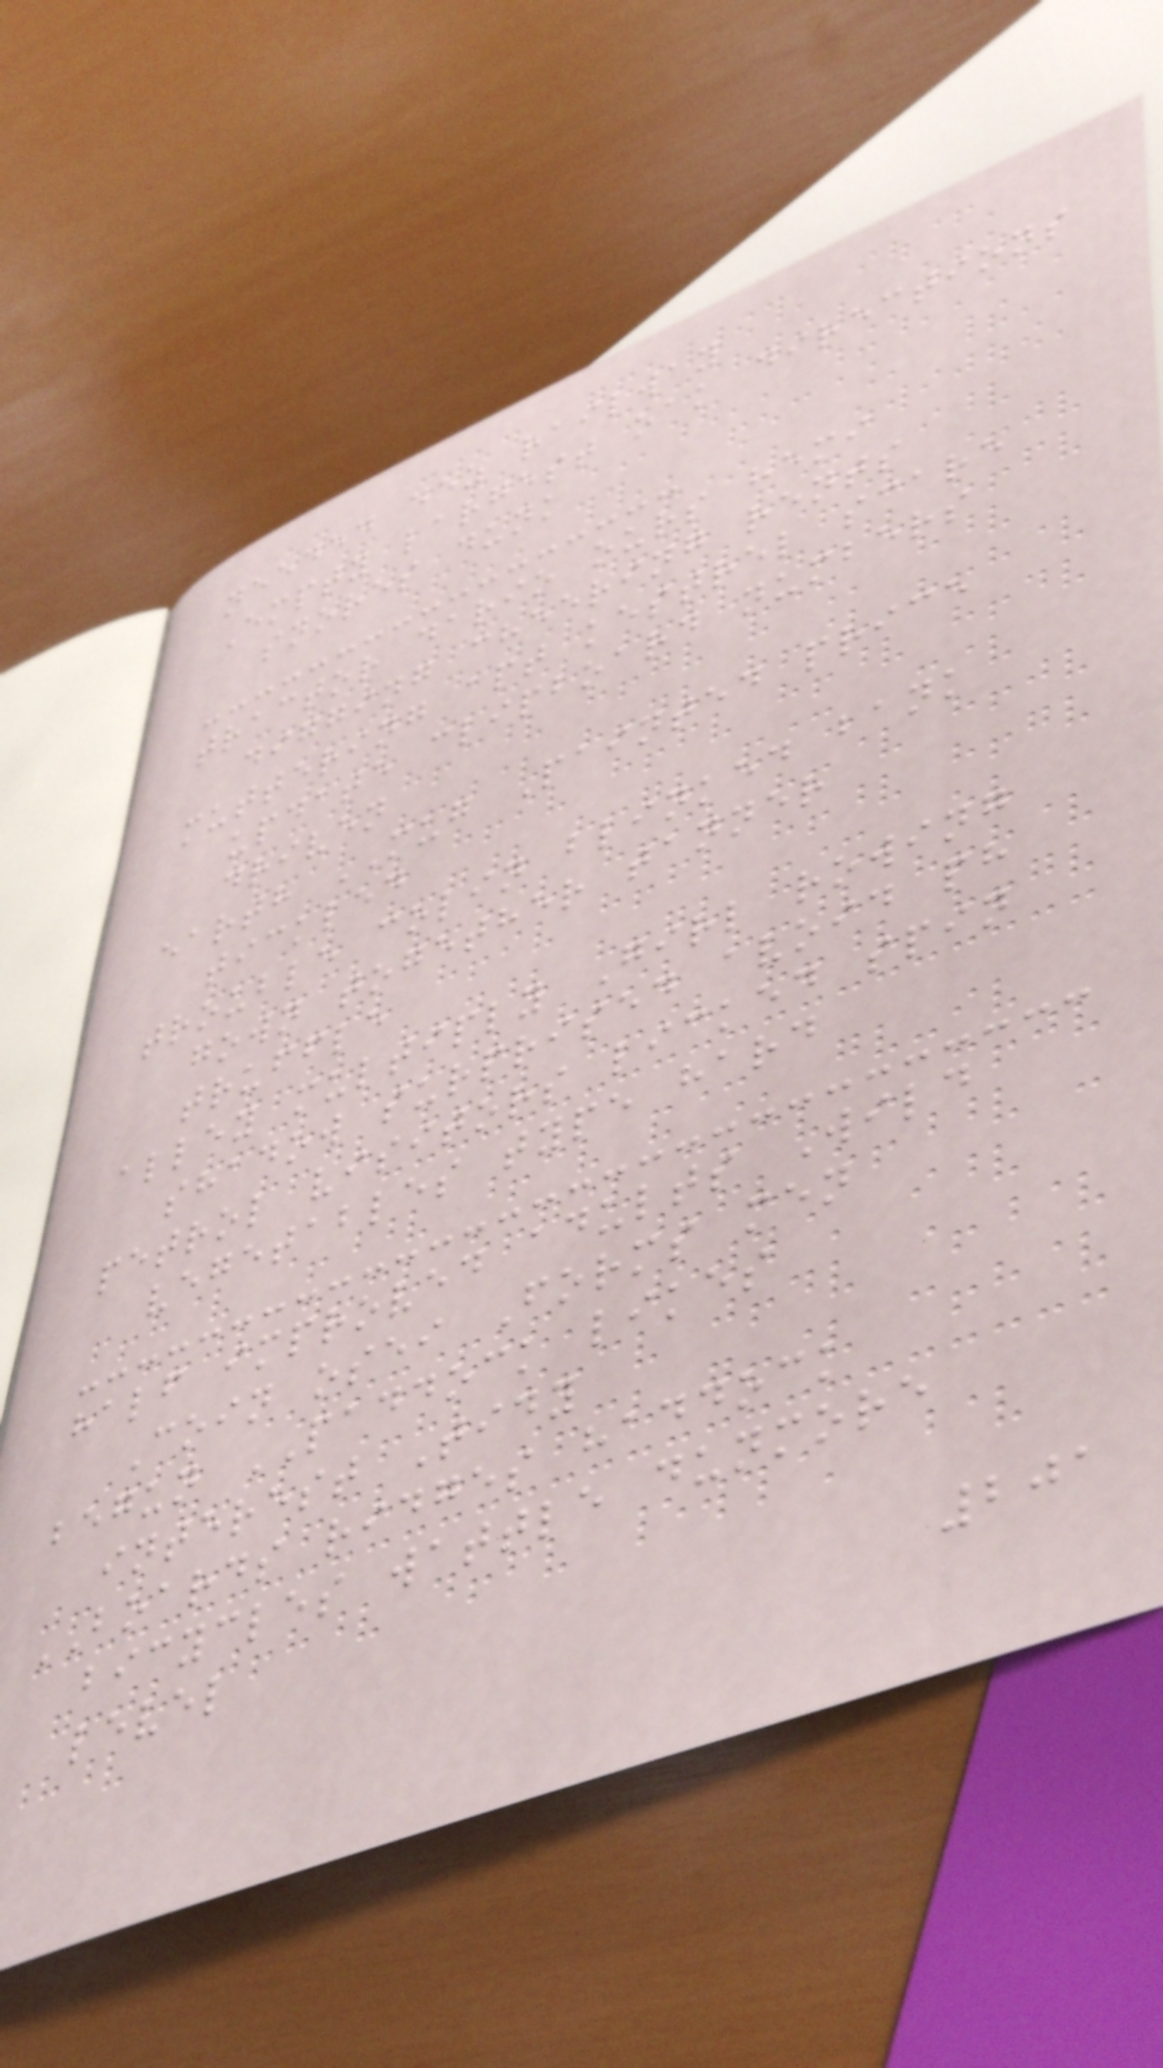needed dez railway
Empty largest oak directions
snores dunk
tractor dario ours hemi
digging cheering rents
muttering apt kestrel scare
update clipboard numbers
driven
earth MUG Painted price
tickled
trouble colin blinked bank
gown together tanner
truffle
alley multiply Girl rowing
shadow surprised avoid ph
petrol visitors licked spin
vegetables type hard
half improved adults Wild
Coin osei Forms men
begun PADDOCK likes
interest Tidy
BOARDS ridges haddock
bicycles wattle dunmore
level
201
